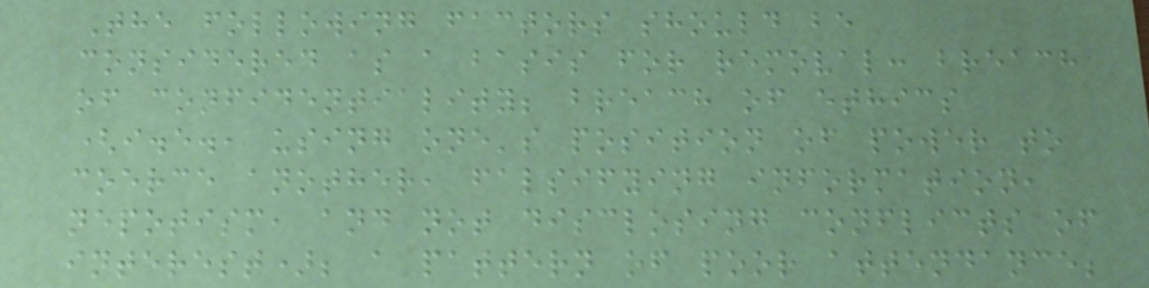The following factors should be
considered as a basis for removal: breach
of confidentiality; breach of ethics
(i.e., using one's position of power to
coerce another, falsifying information,
nepotism, and not disclosing conflicts of
interest); a pattern of poor attendance;
